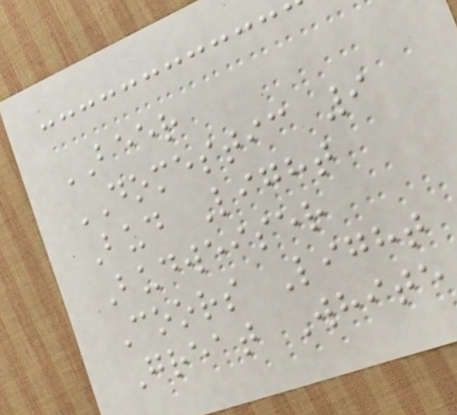BEER
DOMESTIC 9
Bud Light
Budweiser
Coors Light
Great White
